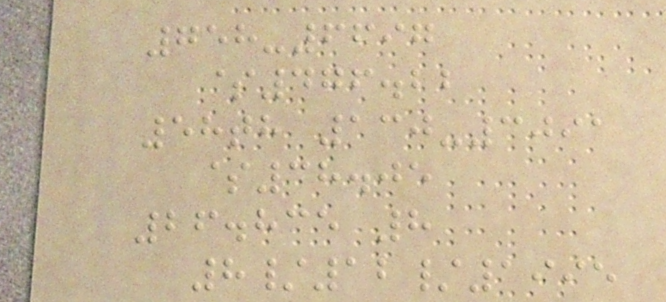758-6697
$476.22
58th 130-3091
$38.05
26.835 8
8/12/1995
